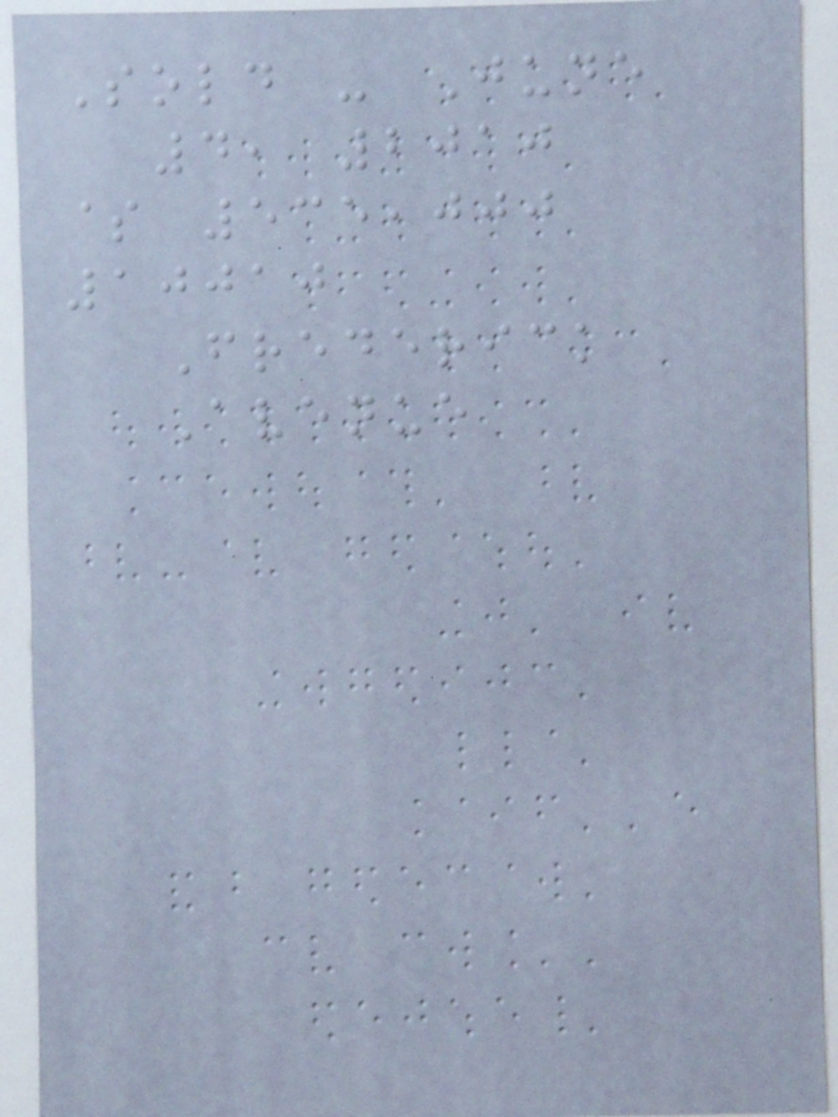Sold - June
4, 2010
$ 535,000
10010
Frederick
Avenue
